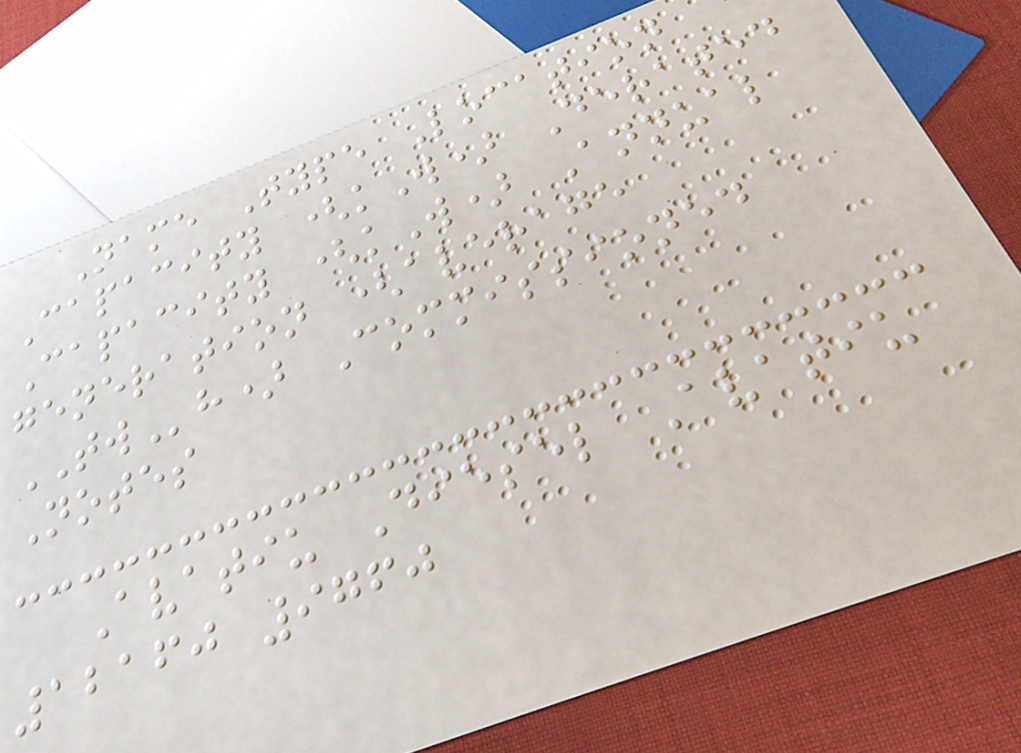Name Type Location
Capacity (kW) Derated
Capacity (kW) Annual
generation (average
TWh) Commissioned
Notes
Avatiu Diesel Avatiu
12160 9760
